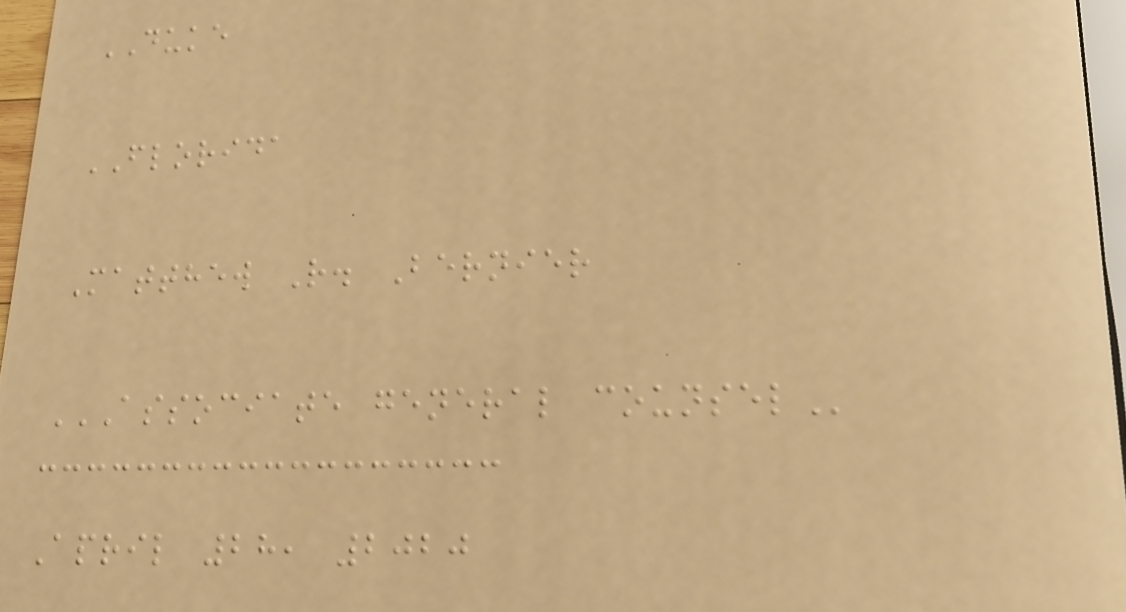DUKE
FLORIDA
Matthew R. Bernier
ASSOCIATE GENERAL COUNSEL
April 28, 2020
